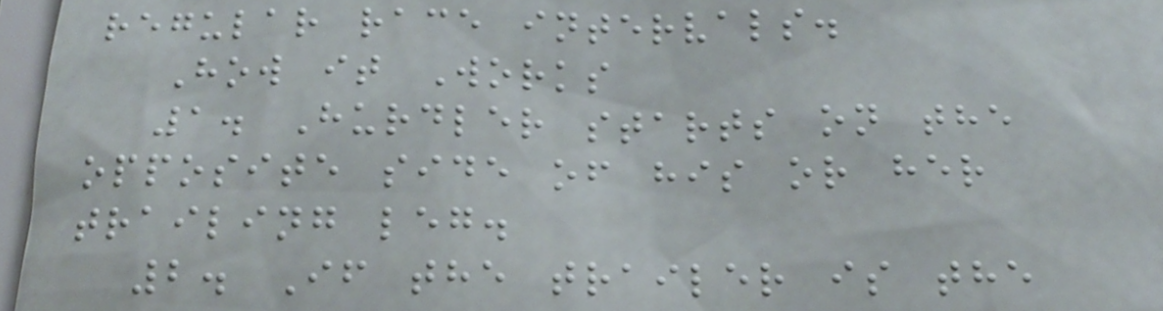regular race intervals.
How it Works
1. Hurdler starts on the
opposite side of his or her
trailing leg.
2. If the trailer is the
